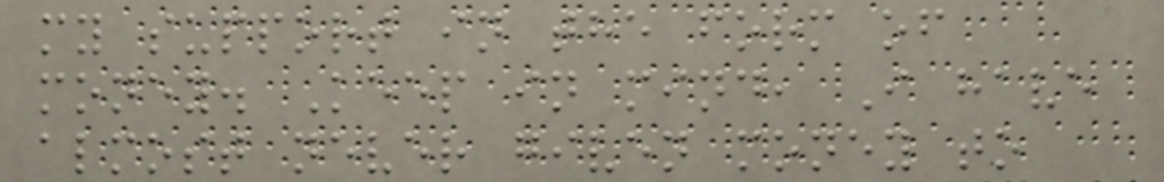my support in the form of
money. Keep in mind, I have
almost never given money to
